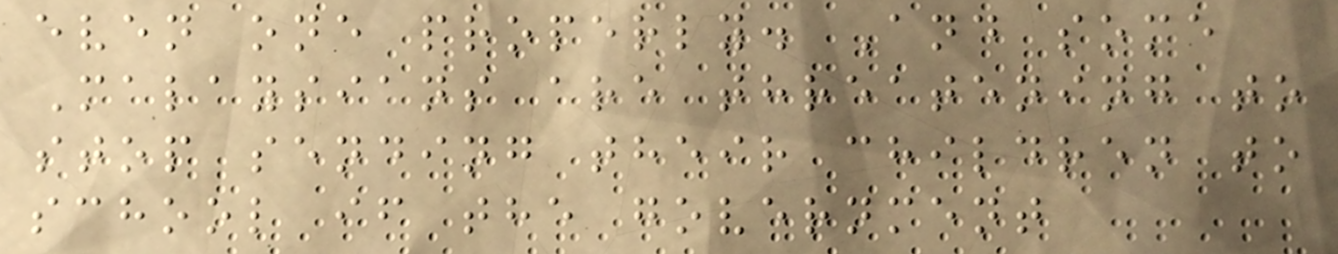even one properly. And some
Malaysians are threatening to
stop sending their children to
school if the government
